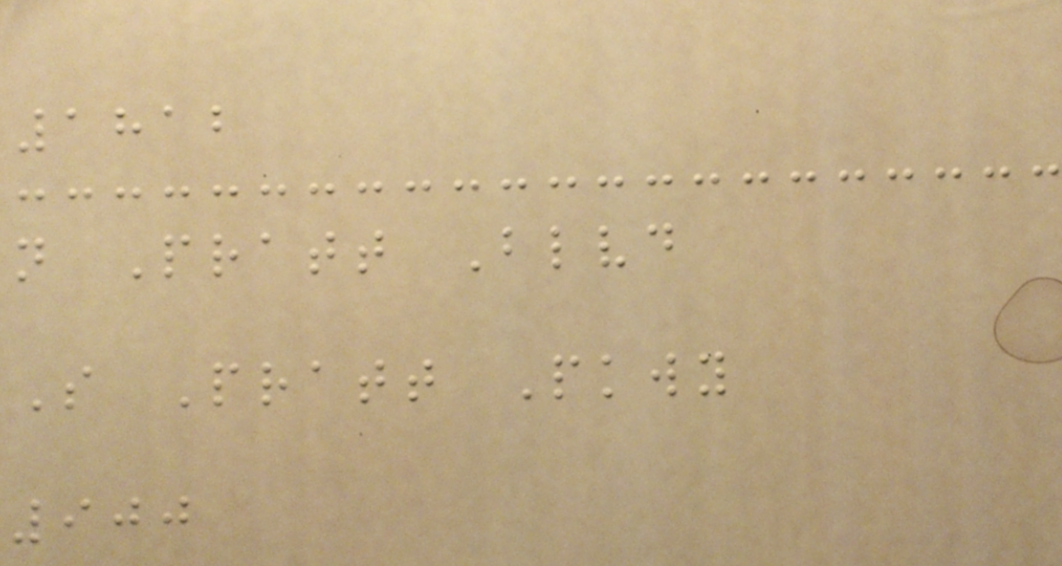1812
n Pratt Blvd
S Pratt Pkwy
900
